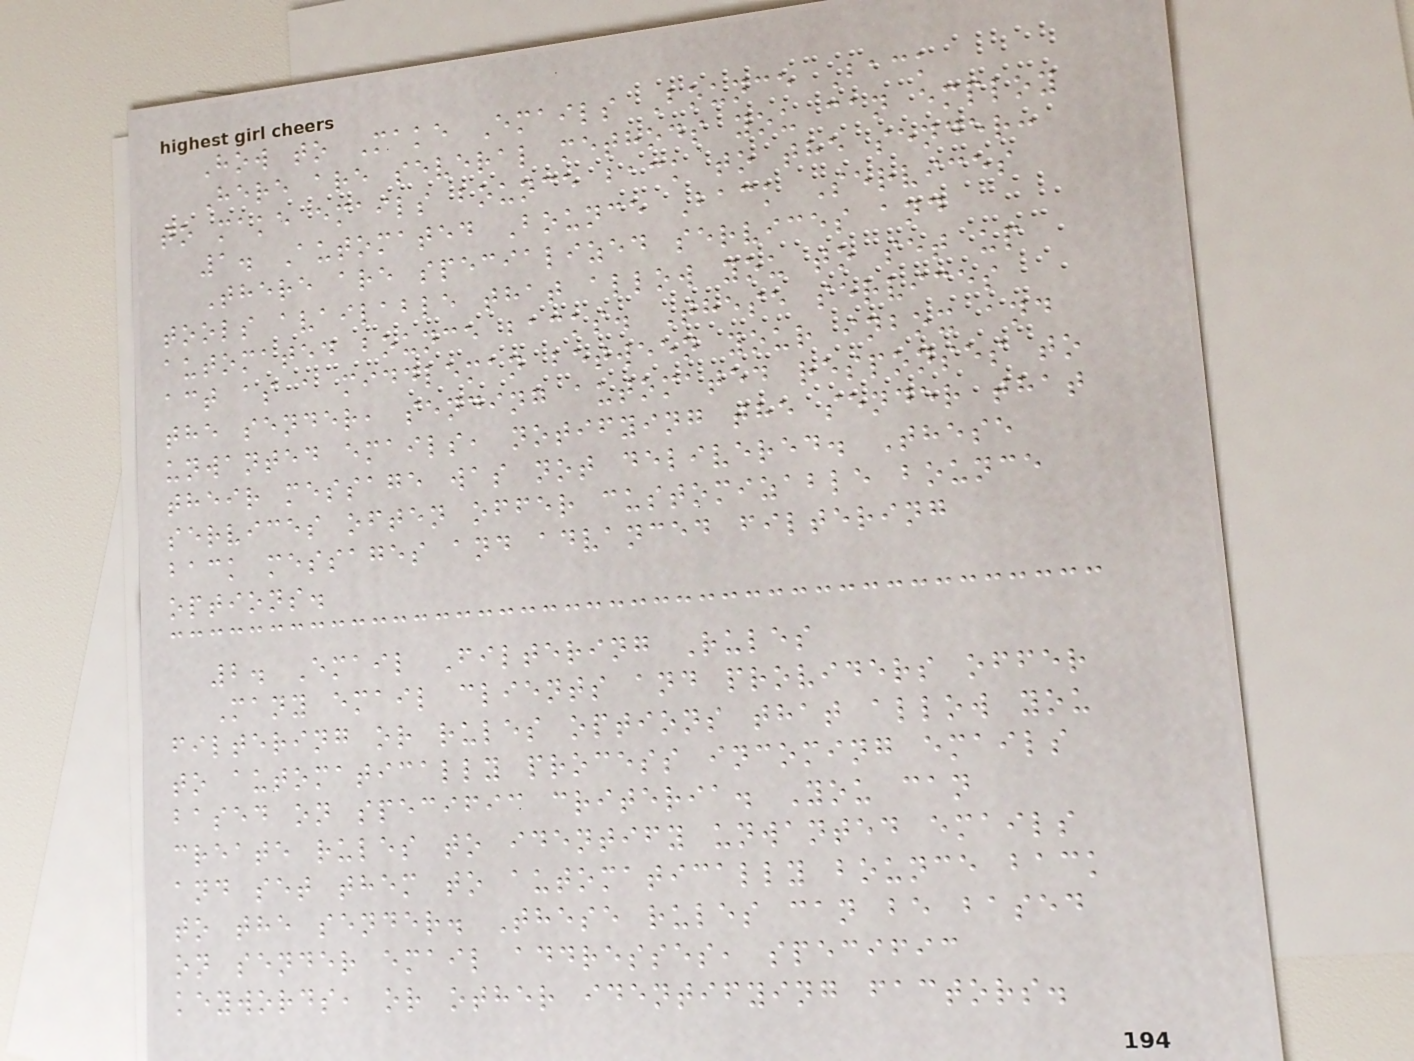How to Make Emails Bounce Back
Here are several methods you can employ
to make emails bounce back to the sender:
1. Automated Bounce Back Services
There are specialized services and
tools available that allow you to set up
automated bounce backs. These services
act as a middleman between your inbox and
the sender, sending automated responses to
unwanted emails, notifying the sender that
their message was not delivered. These
services often offer customizable bounce
back messages and advanced filtering
options.
2. Email Filtering Rules
Many email clients and providers offer
filtering or rules options that allow you
to automatically process incoming emails
based on specific criteria. You can
create rules to identify unwanted emails
and set them to automatically bounce back
to the sender. These rules can be based
on sender email addresses, specific
keywords, or other identifying factors.
